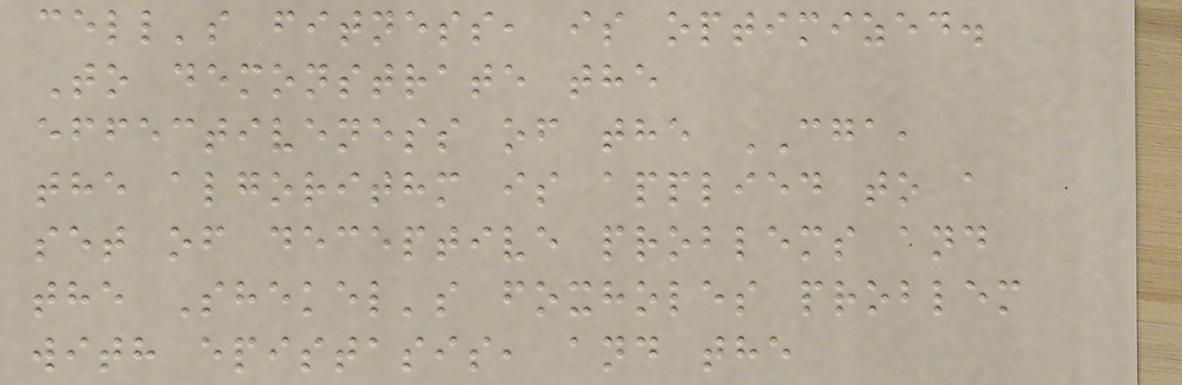cell's fitness, is optimized.
To demonstrate the
effectiveness of the CGA,
the algorithm is applied to a
set of deceptive problems and
the Shekel's foxholes problem
with epistasis, and the
